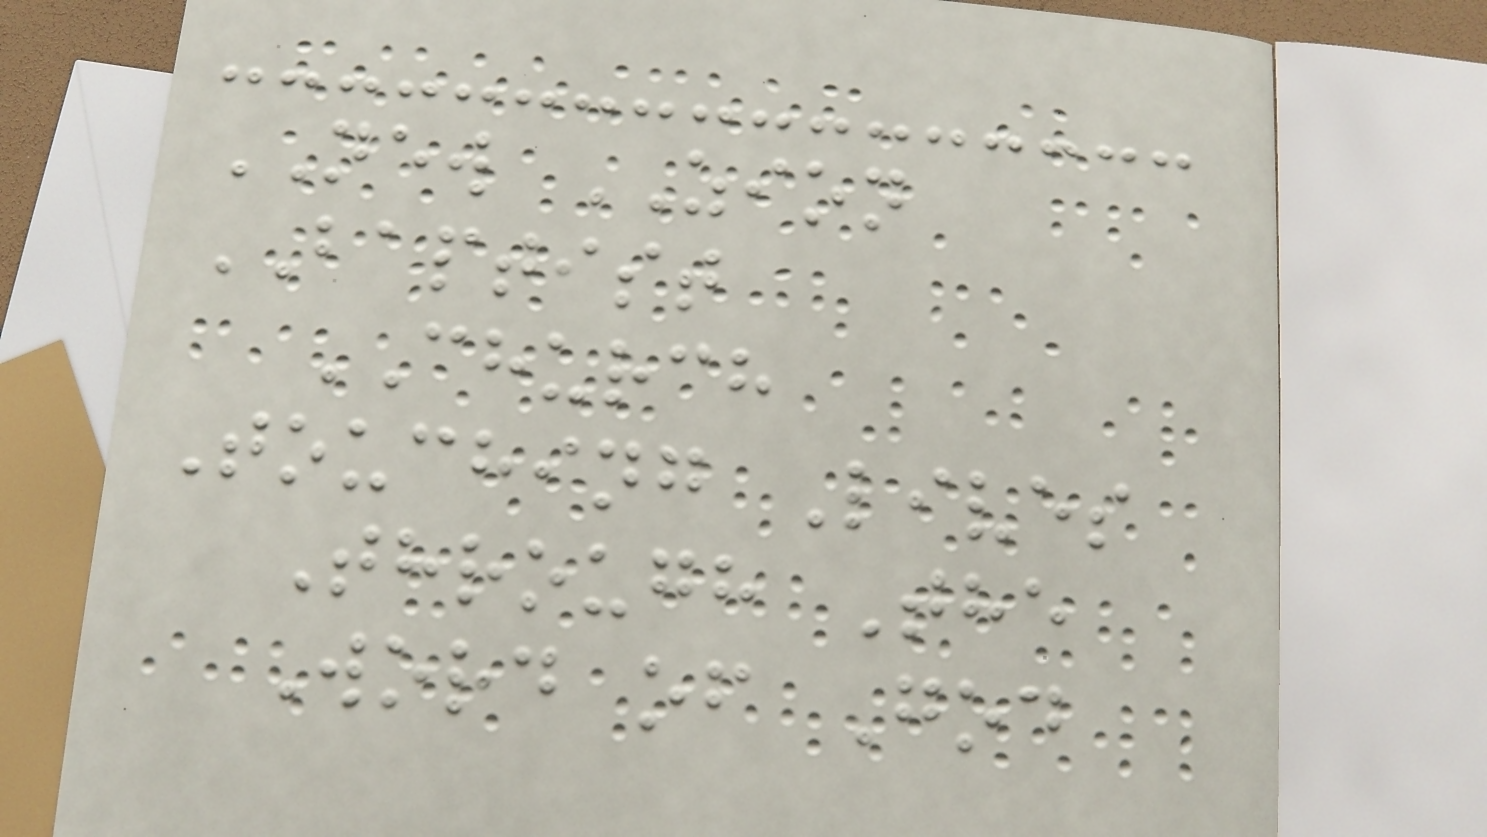NEW ZION
BAPTIST
CHURCH
Touching Lives
Through The
Word of God
